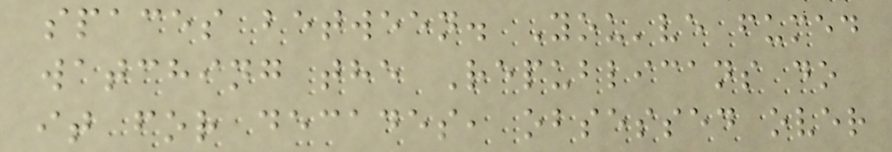spaces between. You've fumed
watching the Republicans do
it for decades, obsessed over
